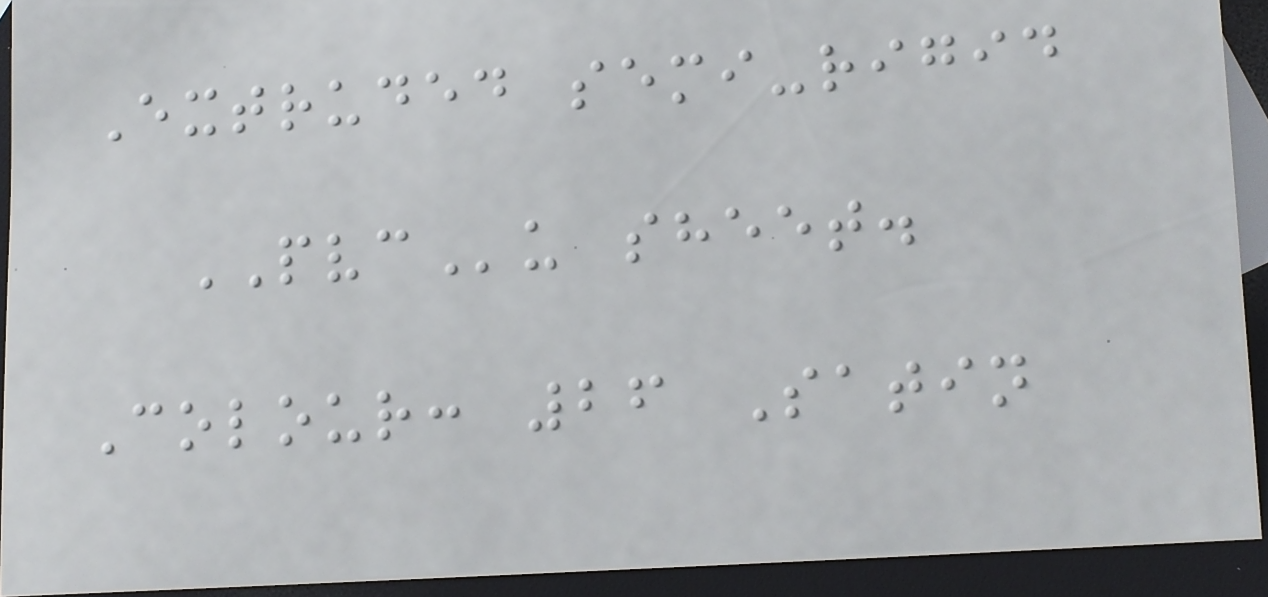Extruded semi-rigid
PVCu sheet.
Colour: 26 Satin
